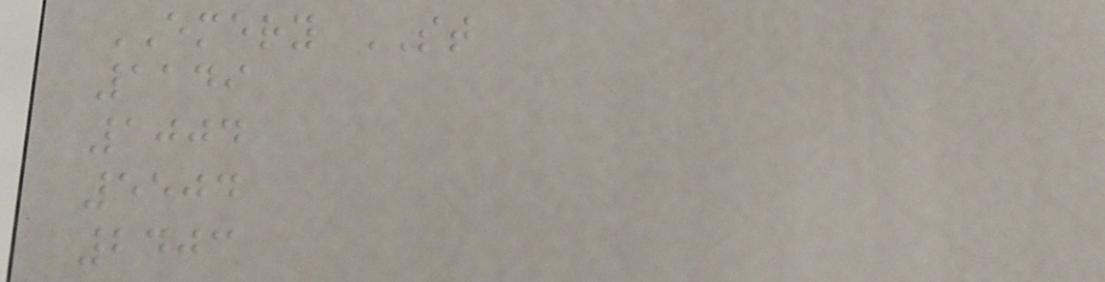EMERY ST
1149
1004
5504
2403
